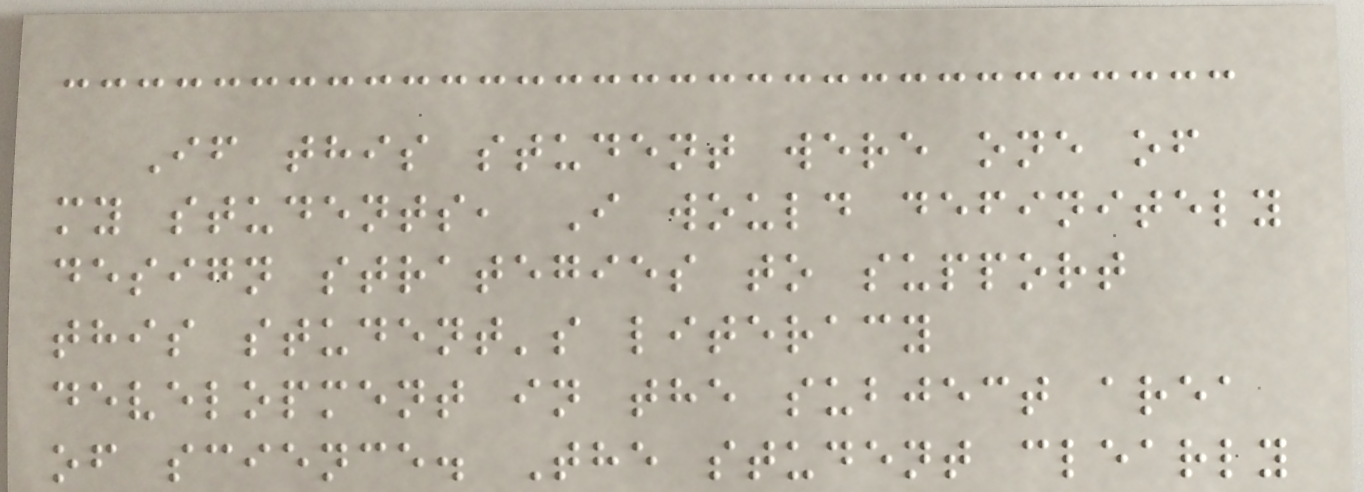If this student were one of
my students, I would definitely
design strategies to support
this student's literacy
development in the subject area
of science. The student clearly
